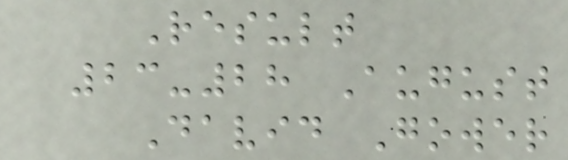Result
23-28 August
David Gower
